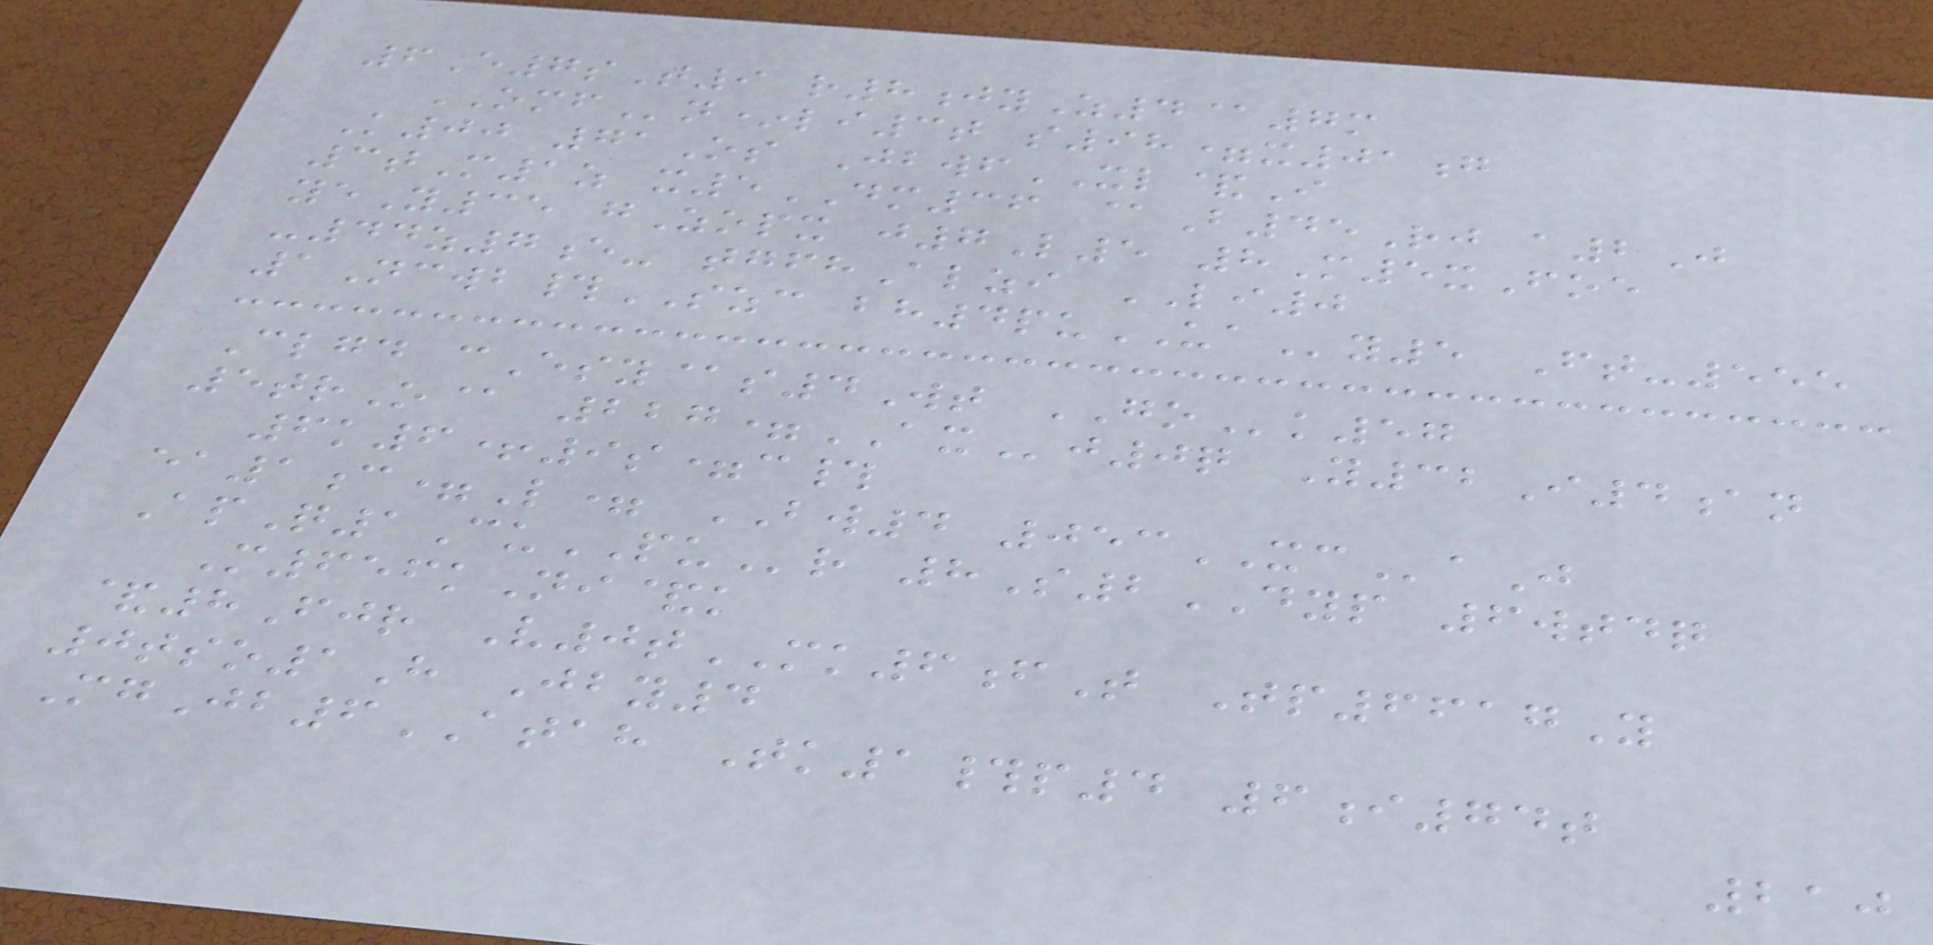6E7sT9 r8jyZ4@7m
OMFn*li3t s98=x01g
K00 71Os JbwfXL&I
3tM1z x5DM36 @B45Rj a2J
yeY35 gZopx j7L5 8M5xFoe
-44z7e- tgfhAlzi LI0
1Ncwb#SZC bh4puUAy5 Ft-555
Clgd cEsy@s4Wt GOk57
5trO@ 227=AXj0q Y32I4an
6k6+9s=c#
ea1c=L= BW4 053XCaJ
ApQ1CuPUr 8S2DYP 6wtdq
M656kNi&k
&8Fjr V0tMK6fT Tp6617Y
0tso1H Jby4
MgJb6ATAH Tk1#p4 6i74t
210
